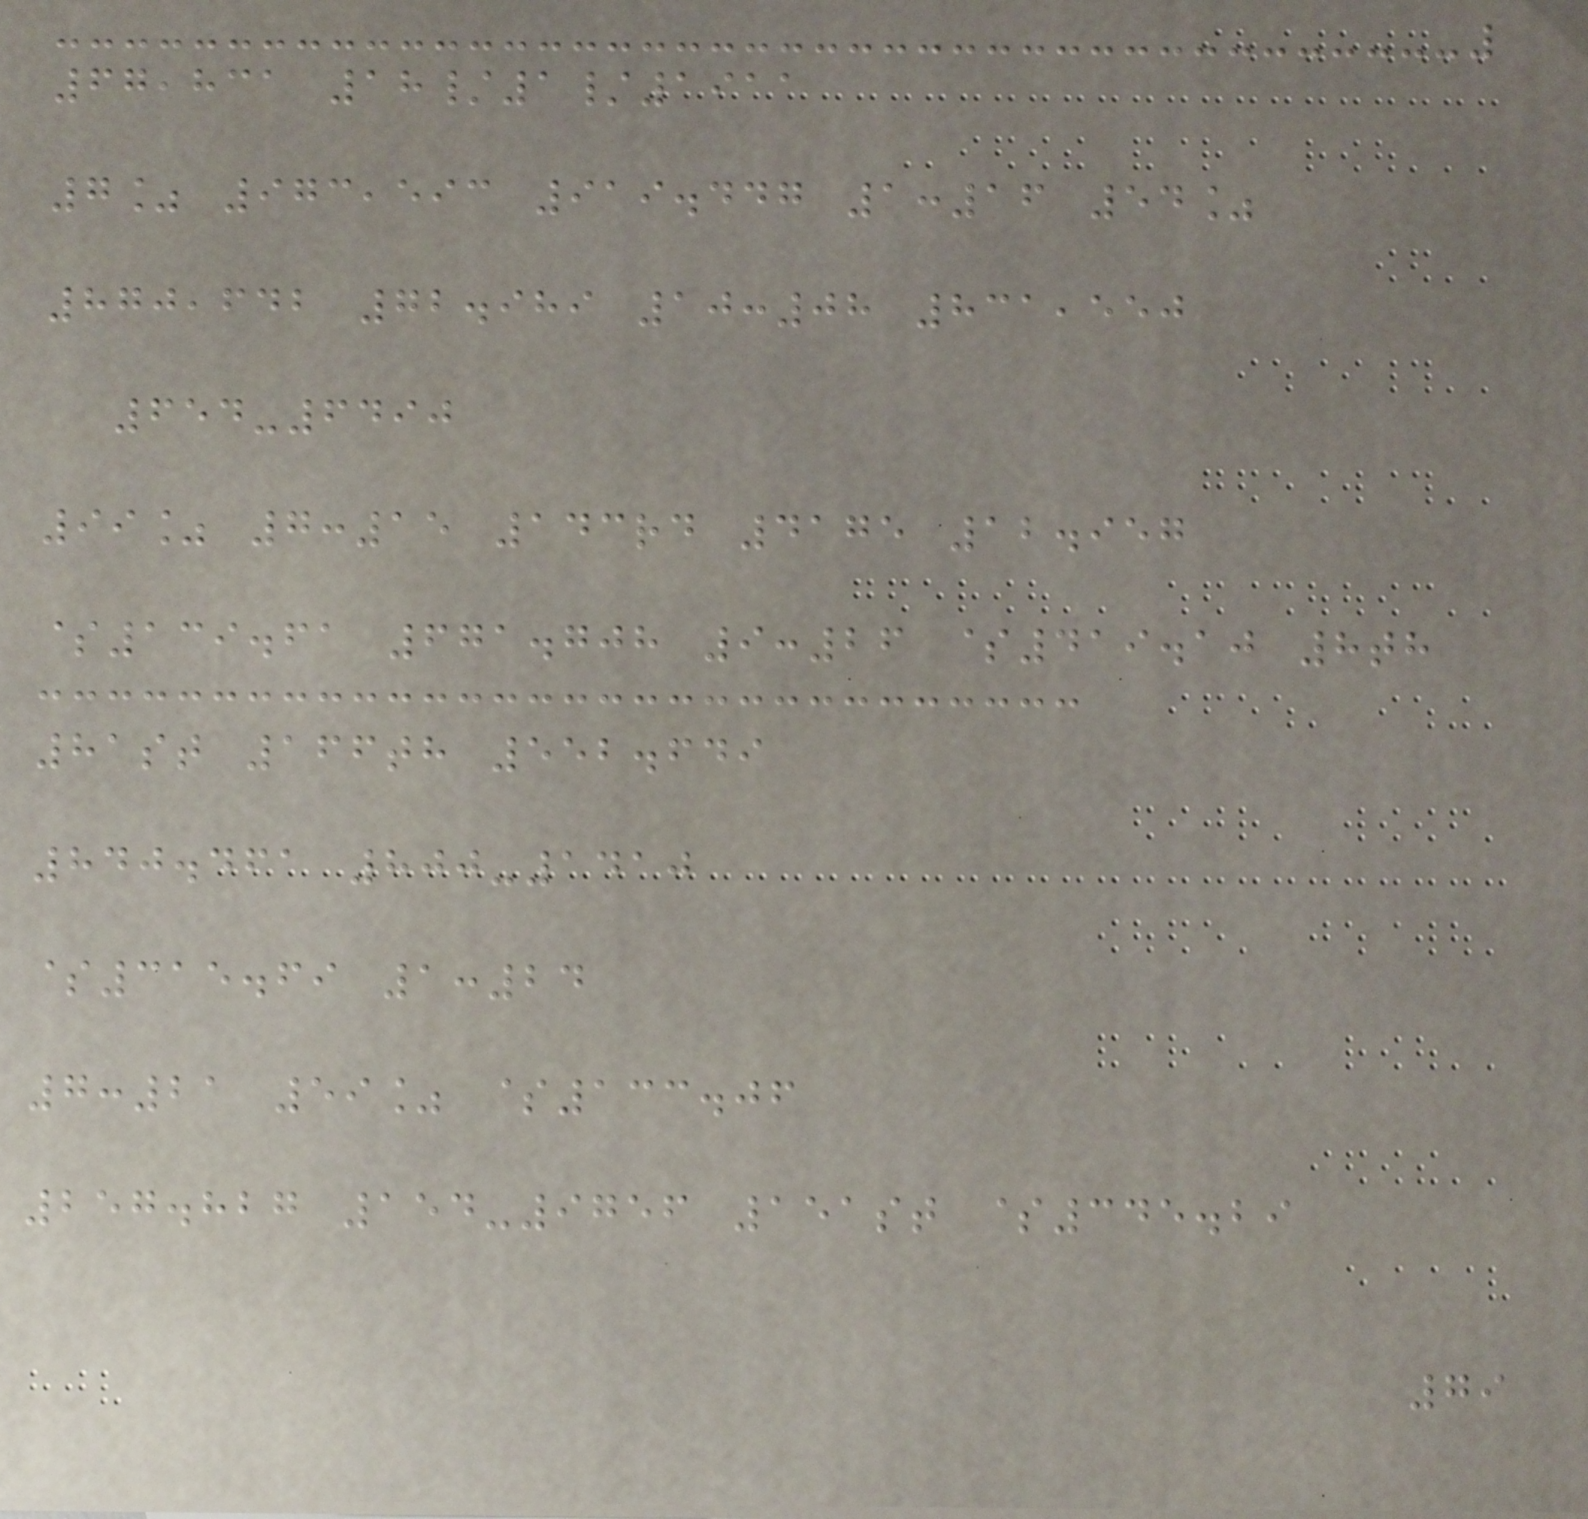67,831 18/1/1911
7% 973,593 919.447 1:16 54%
870,642 72.989 10:08 831,550
654-6490
99% 7:15 143rd 4175 12.957
$139.61 671.708 9:26 $419.10 8th
81st 166th 552.649
840.461 800-1410
$315.69 1:24
7:21 59% $133.06
257.827 154-9756 151st $345.29
79
